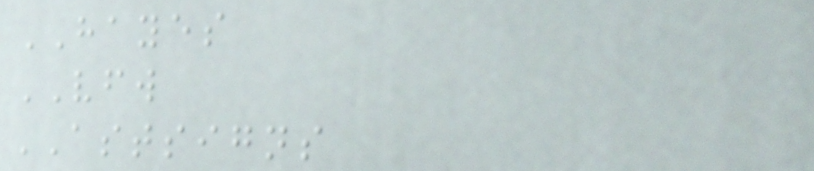HAYES
VFW
ASTSIGNS
